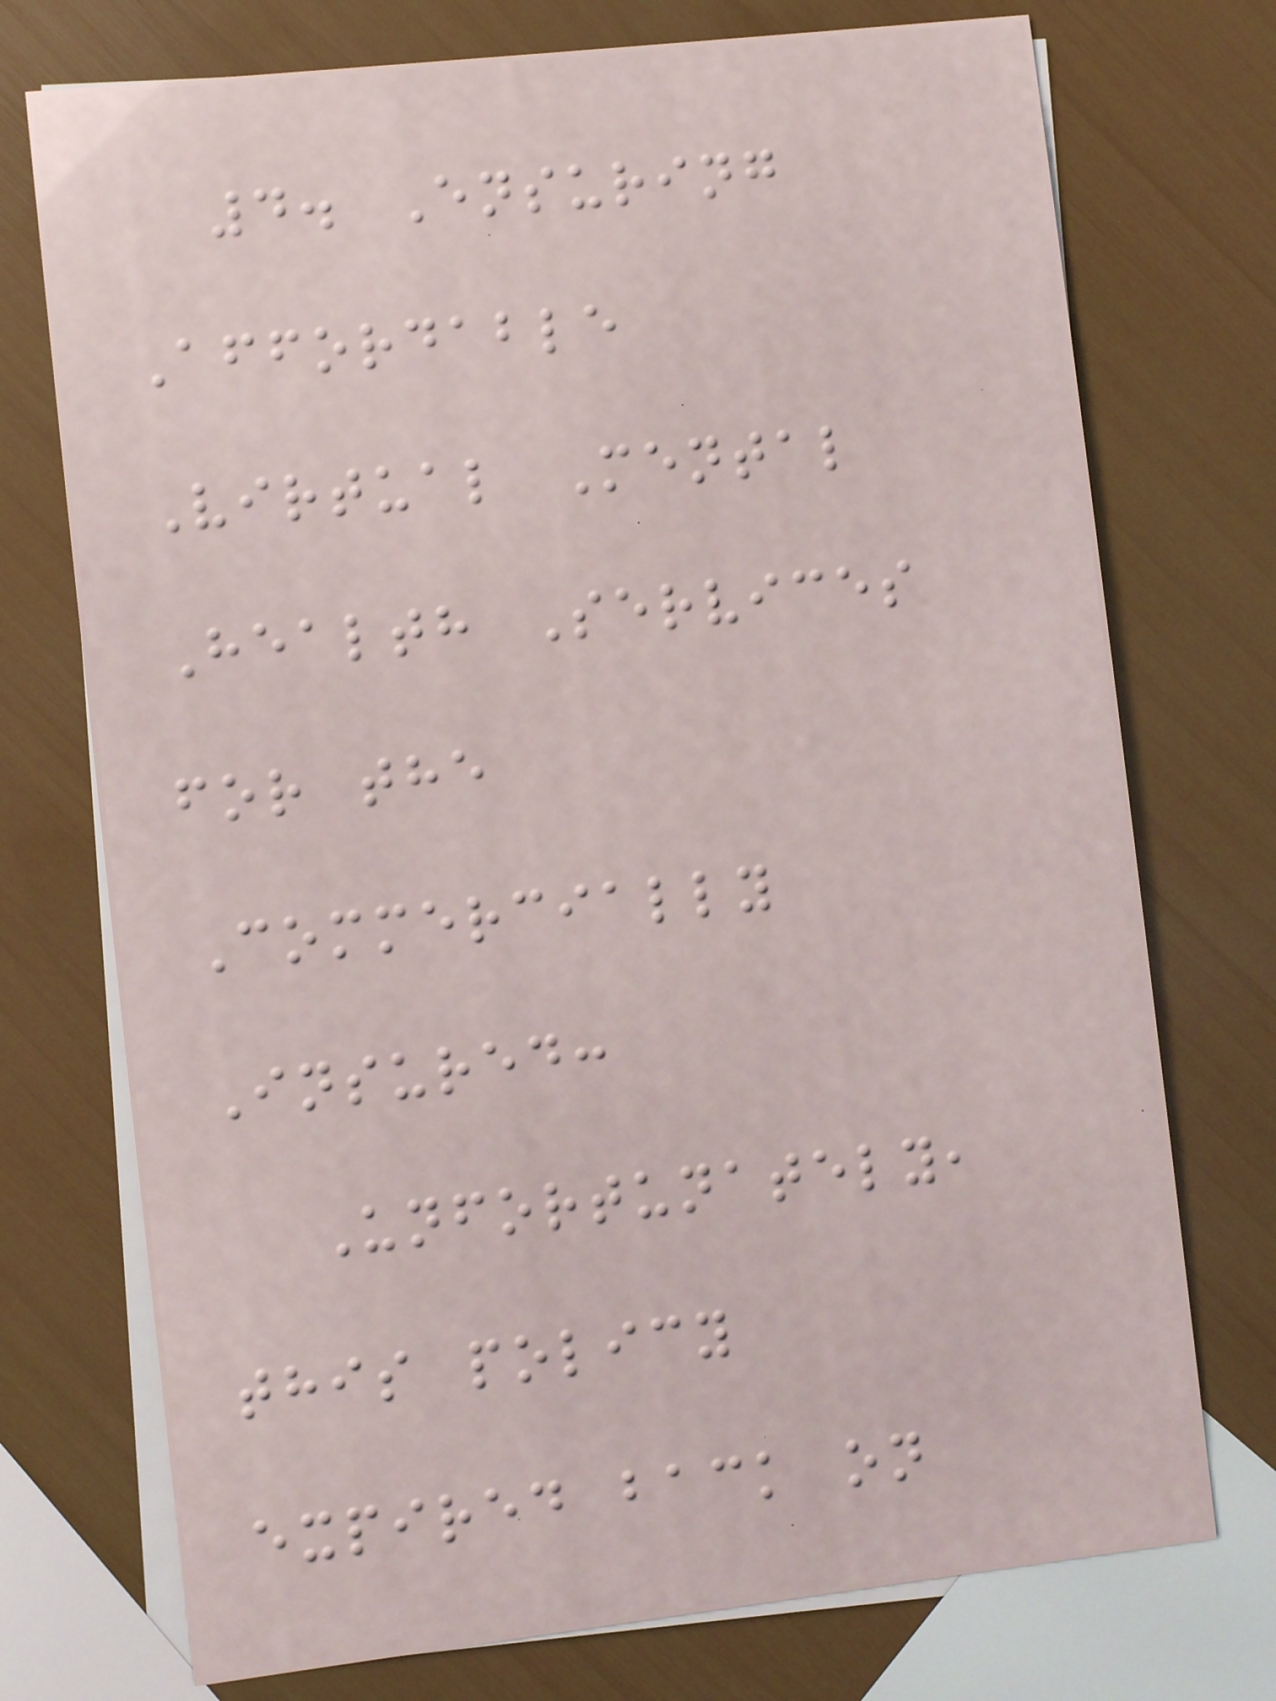4. Ensuring
Affordable
Virtual Mental
Health Services
for the
Commercially
Insured:
Unfortunately,
this policy
expired back on
